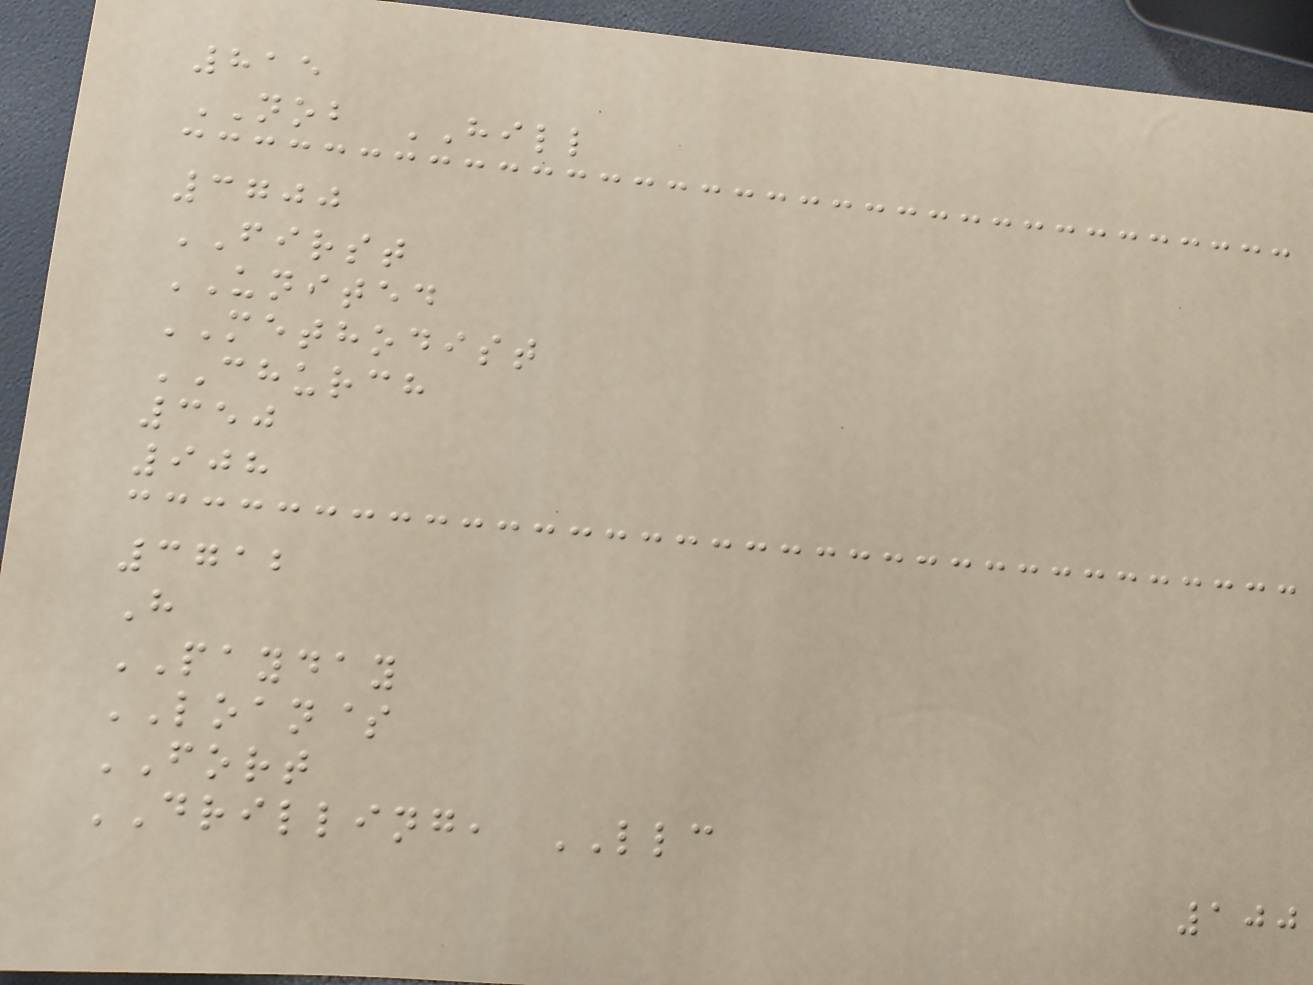815
NOB HILL
3700
FIRST
UNITED
METHODIST
CHURCH
350
908
3712
H
PAYDAY
LOAN$
FORT
DRILLING, LLC
100
